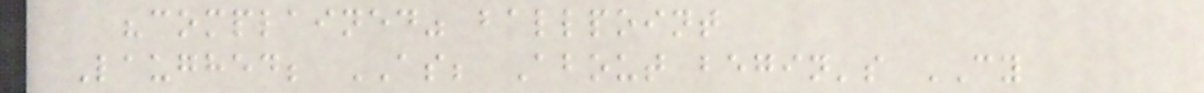"complained" ballpoint
Laughed; AS; About begin's CY
